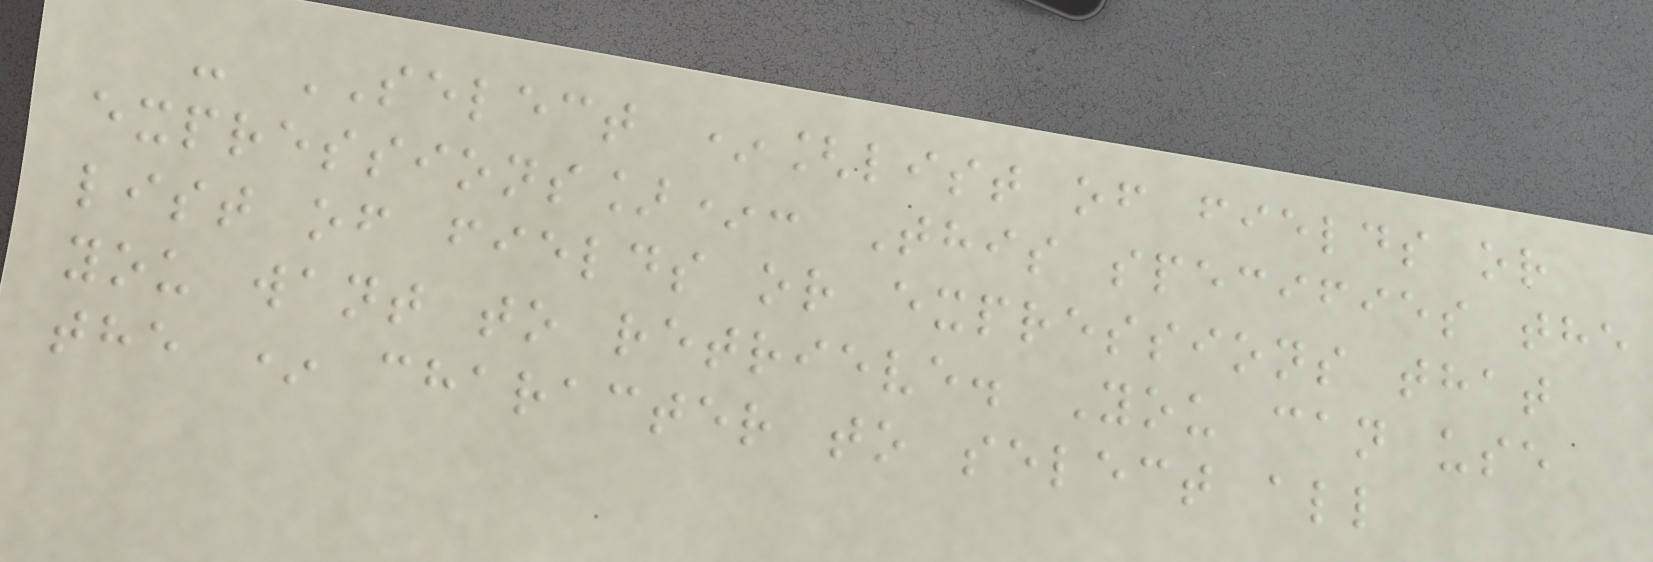- SELECT *[list of fields or
expressions]*: This specifies the
list of fields or expressions that
you want to retrieve. You can use
the * character to select all
